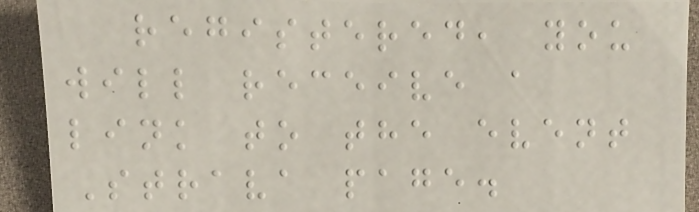registered, you
will receive a
link to the event
Strava page.
